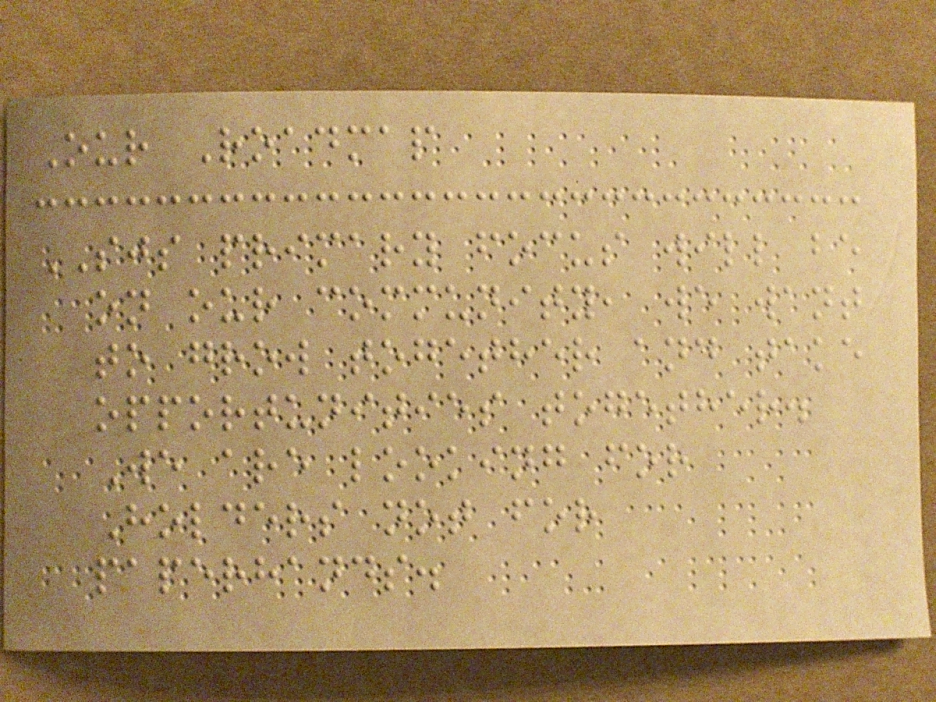Our Roadmap
SJS primary focus will be
on our community, we want
to grow together and take
opportunities together.
We are looking for
Holders not for
paperhands.
